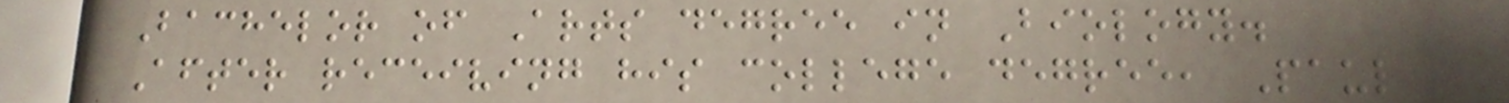Bachelor of Arts degree in Biology.
After receiving his college degree, Paul
